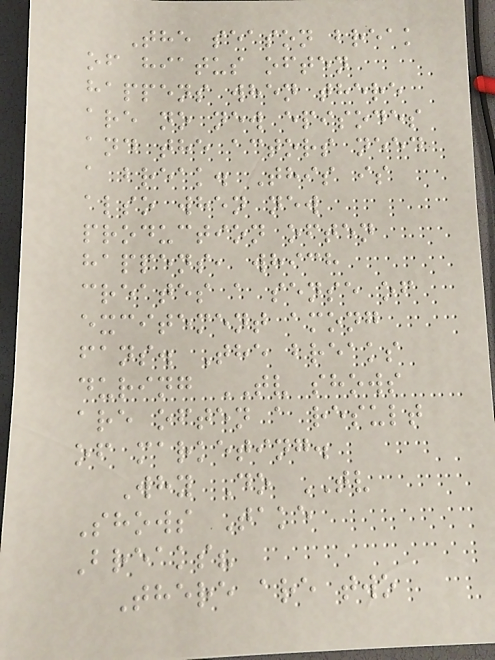The season break
of hiatus often
happens when there
are no new episodes
and the actors need
a break. This is
also when new
production often
happens, which
creates a sense of
excitement among
fans. The breaks
during TV shows
are often a result
of marketing.
Why Do TV
Shows Take
Breaks?
There are two
